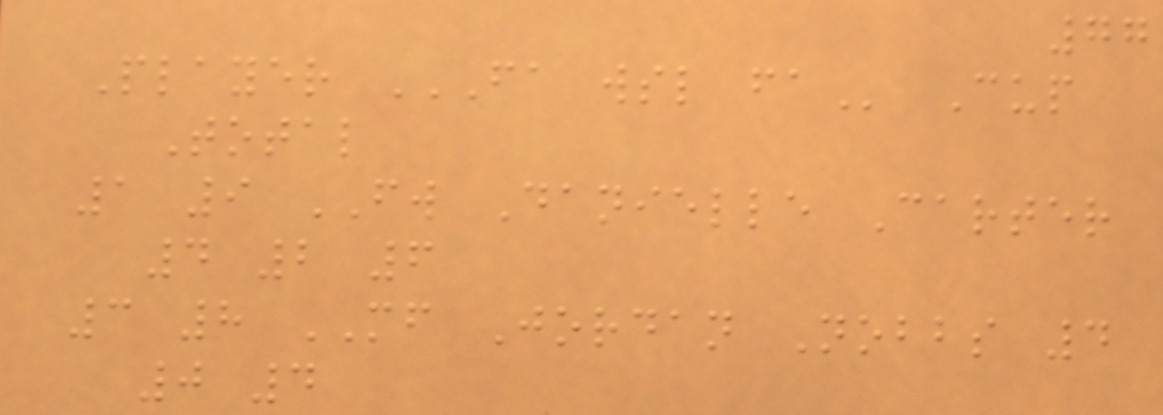77
Player FA WSL FA Cup
Total
1 9 FW Danielle Carter
4 2 6
3 8 MF Jordan Nobbs 4
0 4
